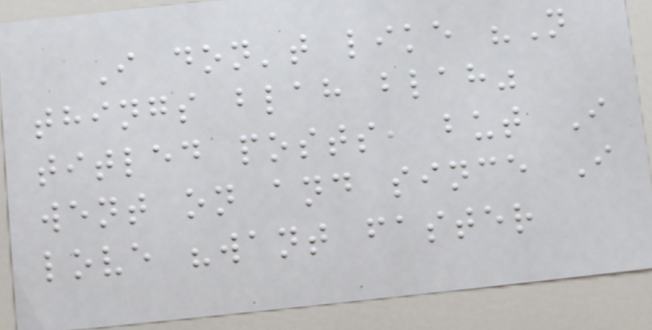I don't like "N
things blah blah"
titled posts, but I
went on and since I
love "want faster
